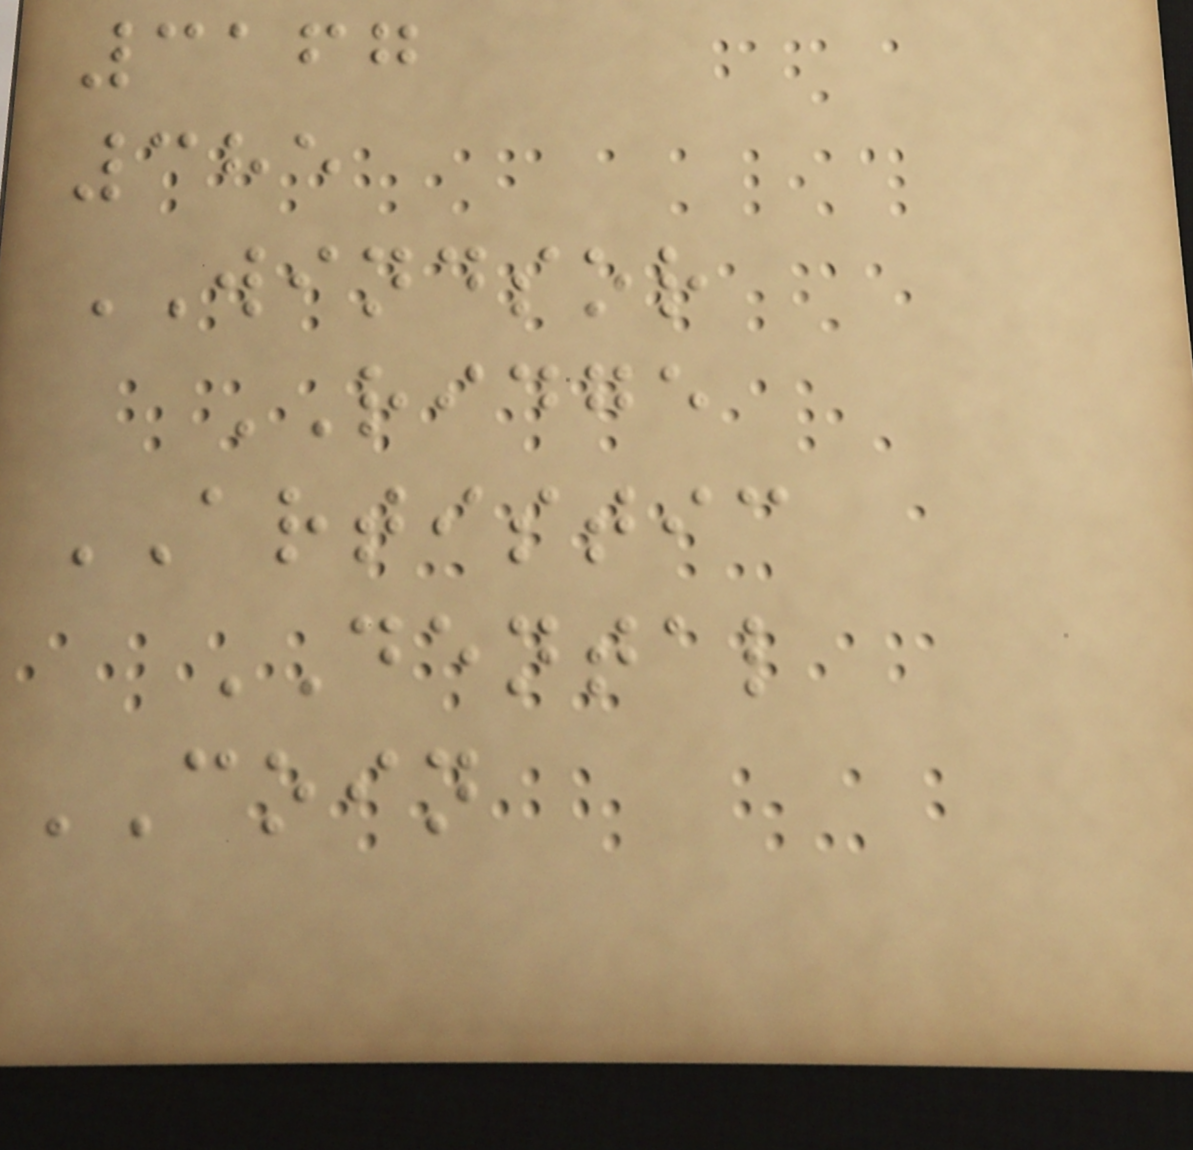3167
385
WINDSOR
RIDGE
ARTISTIC
DENTAL
COIN
